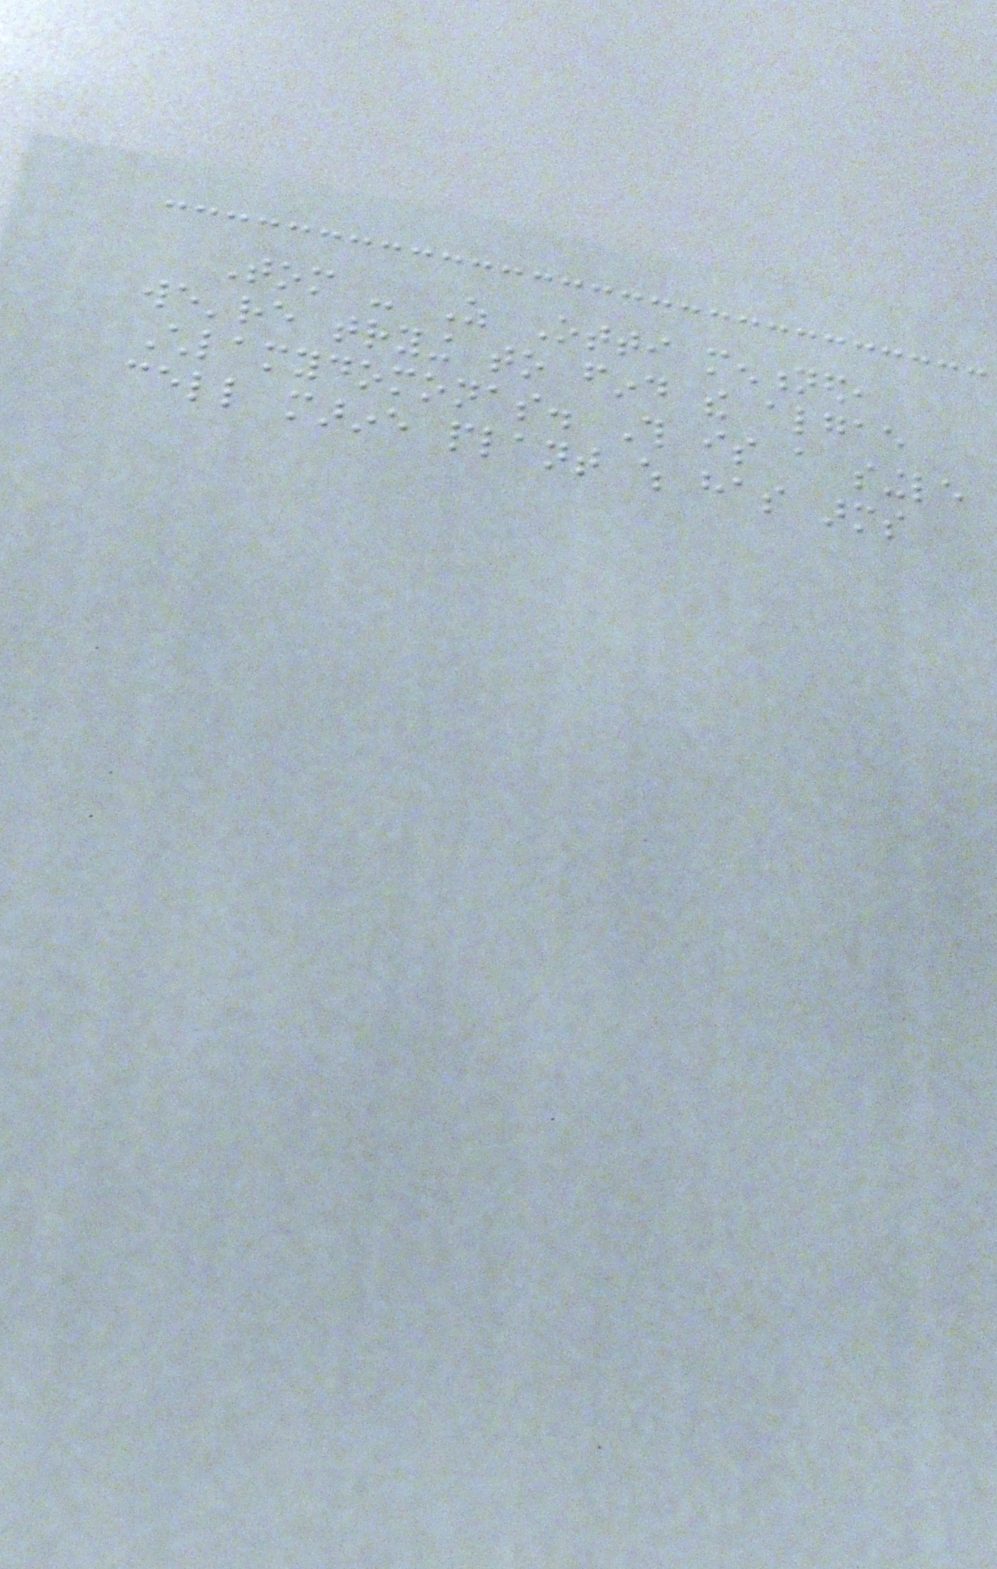Tom - As Otti mentioned,
we're trying to find the algae
Chlamydomonas. This is a single
cell marine plant which has arms
